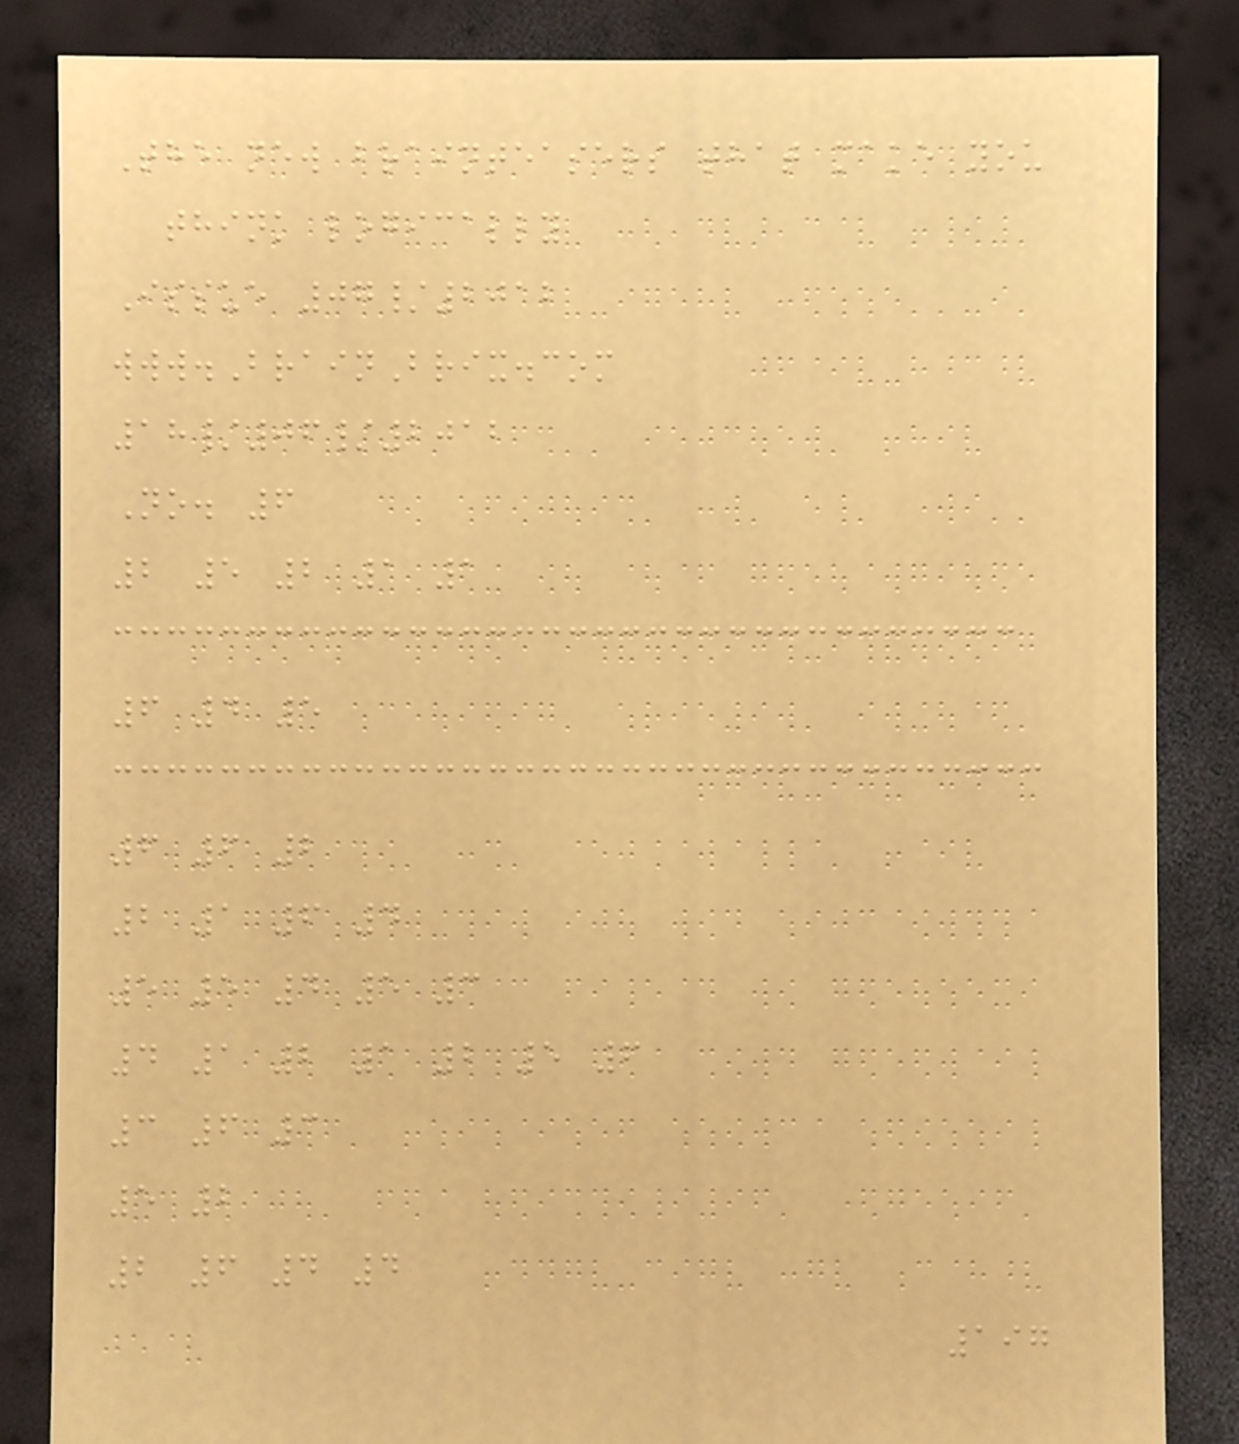The new brainteasers that make you
think logically
Issue 07/2012
www.BrainBrix.com
18/06/2012
No. 6
2 5 2 1 1
6 4 5
6 6 2
2 1 6 4
5 5 4 5 3
4 1 2 1 2 5 6
3 6 3
5 2
2 6 4 4
197
